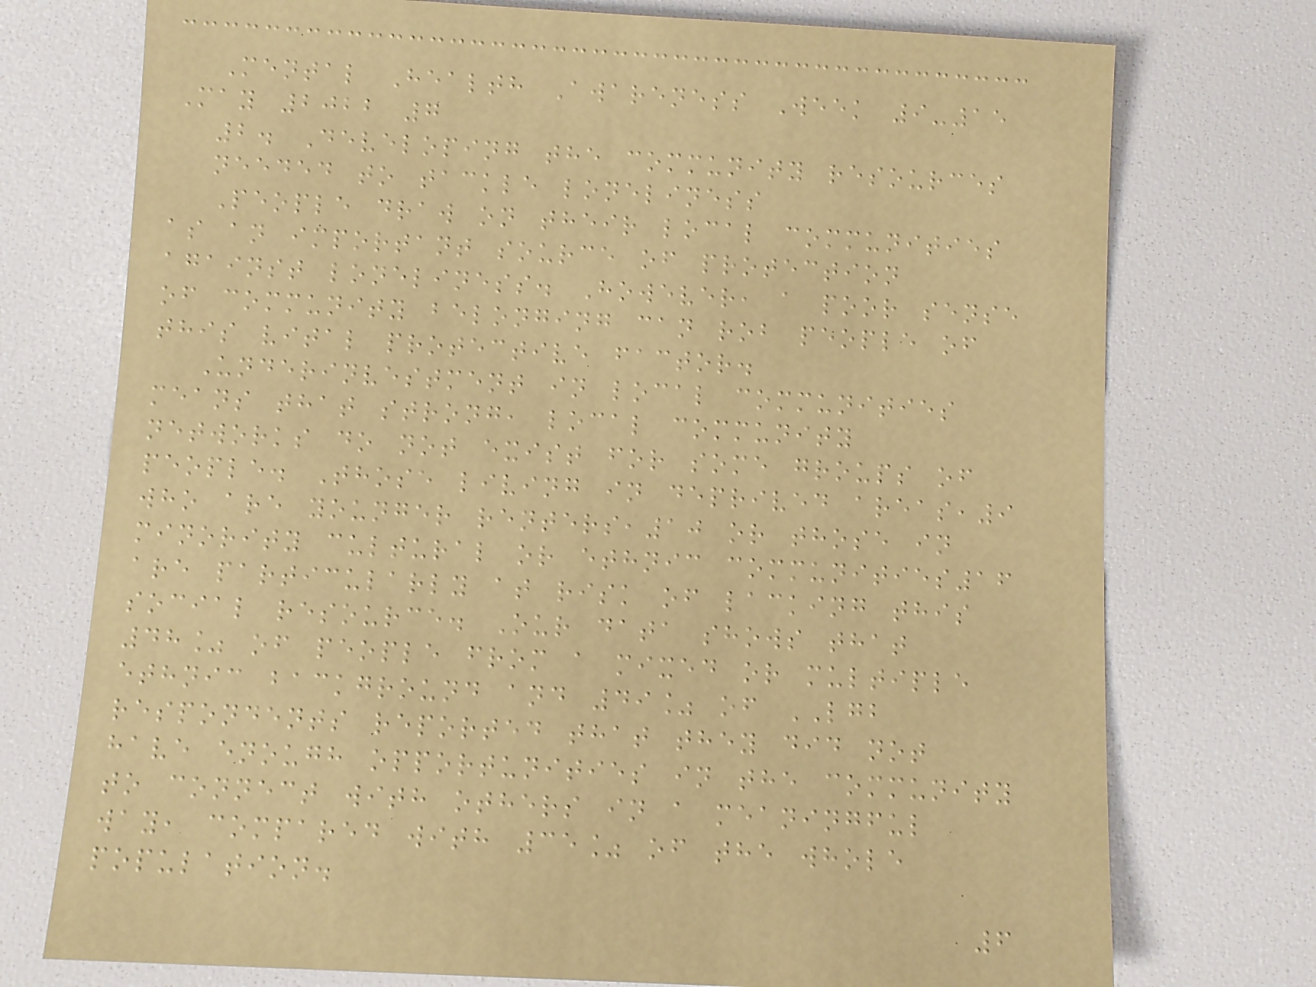Mental Health Awareness Week 9-15
May 2022 7
2. Developing the community resources
needed to tackle loneliness
People draw on their local communities
as an important source of protection
against loneliness. However, a poor sense
of community belonging can rob people of
this vital protective factor.
Underinvestment in local communities
means that strong, local community
networks do not exist for some groups of
people. Those living in deprived areas,9
who are younger renters,10 or those in
minority cultural or ethnic communities16
are particularly at risk of lacking this
social resource. Our data shows that
48% of people from a mixed or multiple
ethnic background and 49% of LGB
respondents reported that they did not
have enough opportunities in the community
to connect with others in a meaningful
way, compared with 35% of the whole
population.
6
